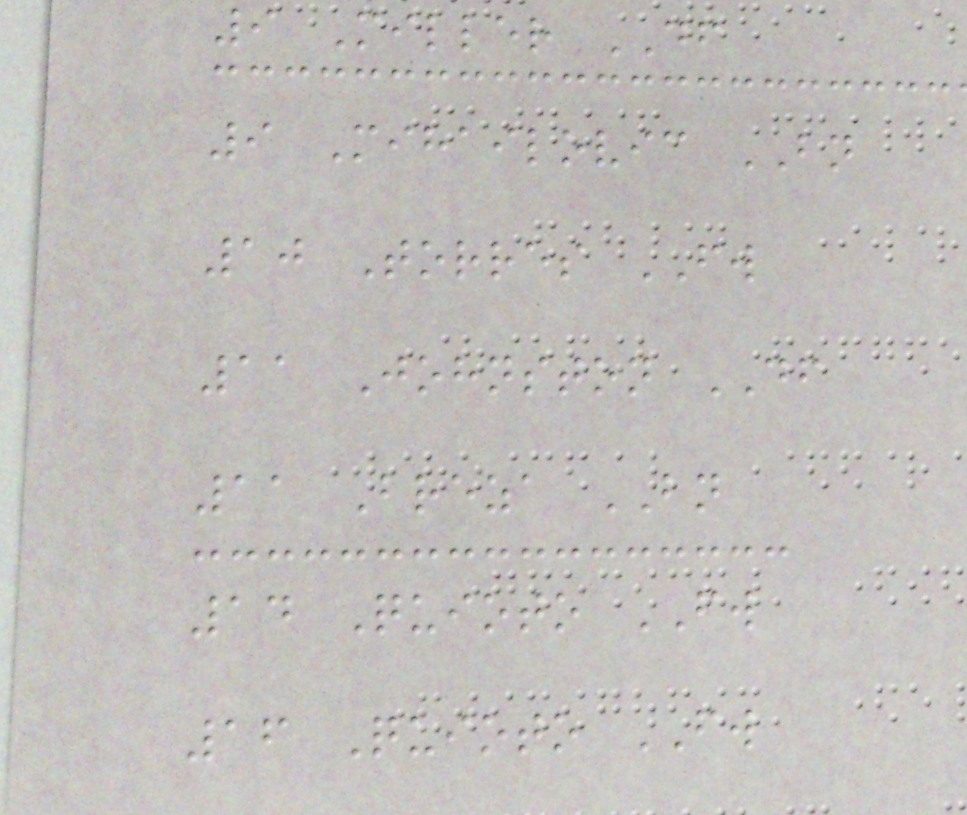9 Miller DF
9 Mihailovic BN
10 Torres FW
11 Johnston DF
11 Breza BN
14 Quioto FW
16 Quioto FW
